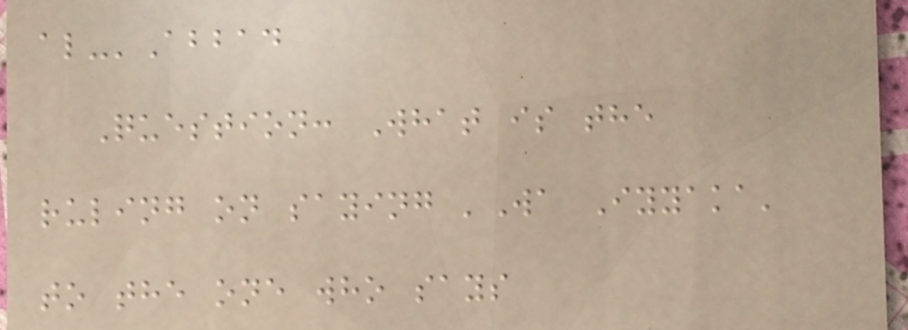al-'Abbad
Question: What is the
ruling on saying 'Wa Iyyaka'
to the one who says
